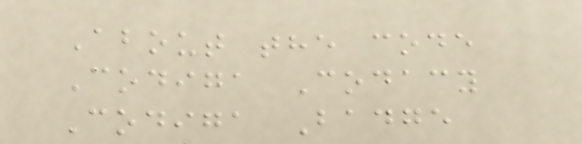About the code
Codiga Codacy
Codiga Badge
